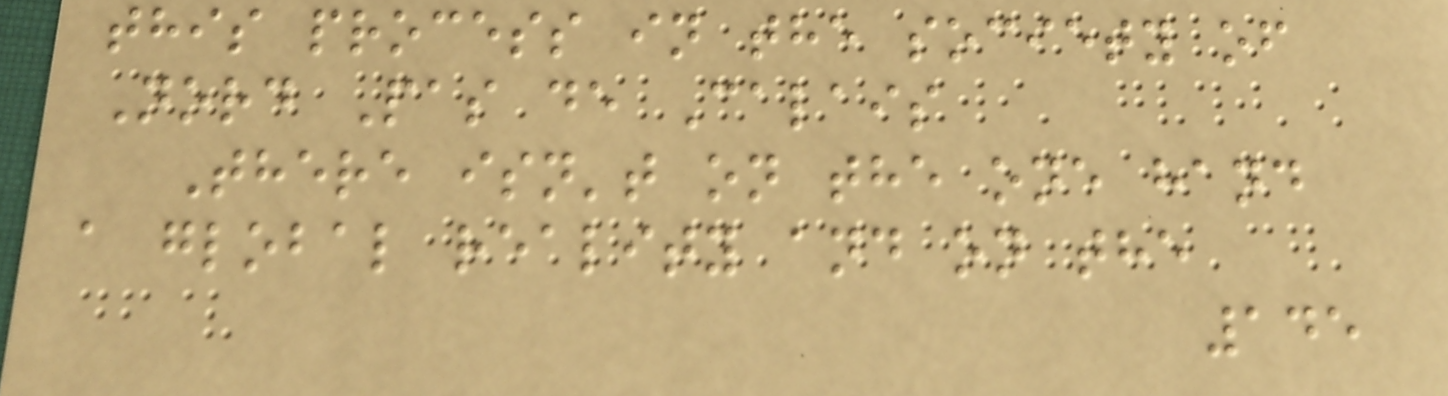this process in the society of
Nord Pas de Calais
There isn't on the one hand
a global reality and on the
145
